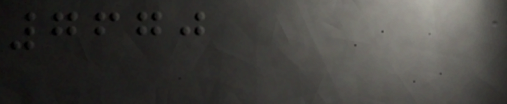7670
